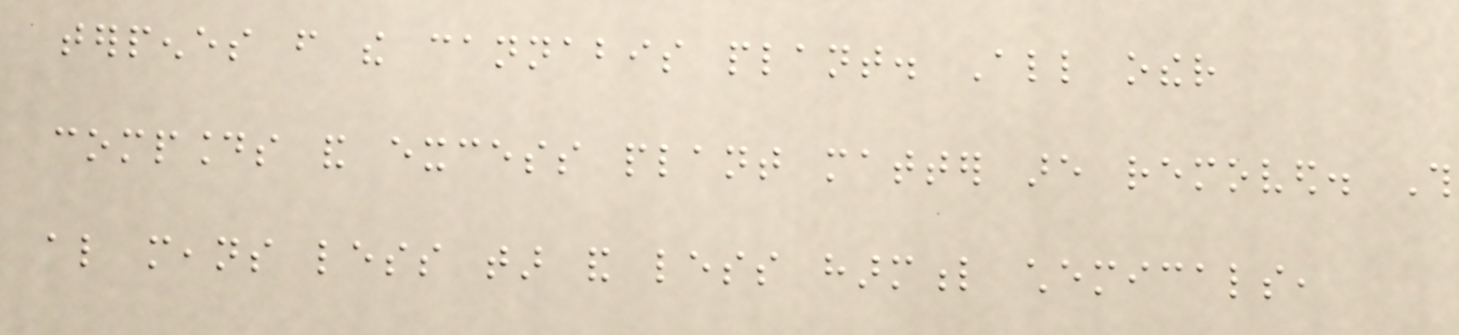terpenes from the cannabis plant. All other
compounds and excess plant matter are removed. This
also means less tar and less harmful chemicals,
